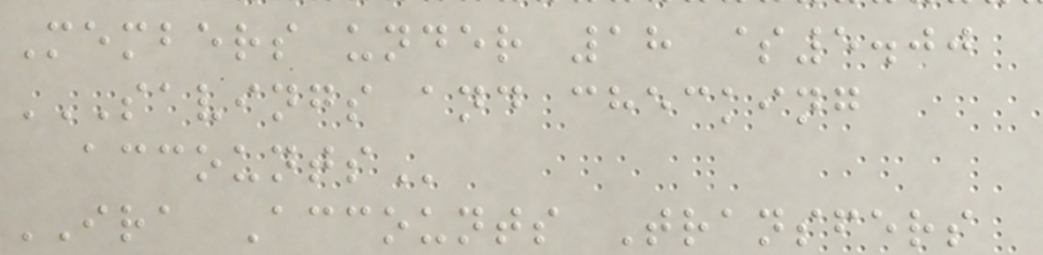Members under 18 $5.00
SAVINGS AND CHECKING
ACCOUNTS
IRA Accounts Transfers
